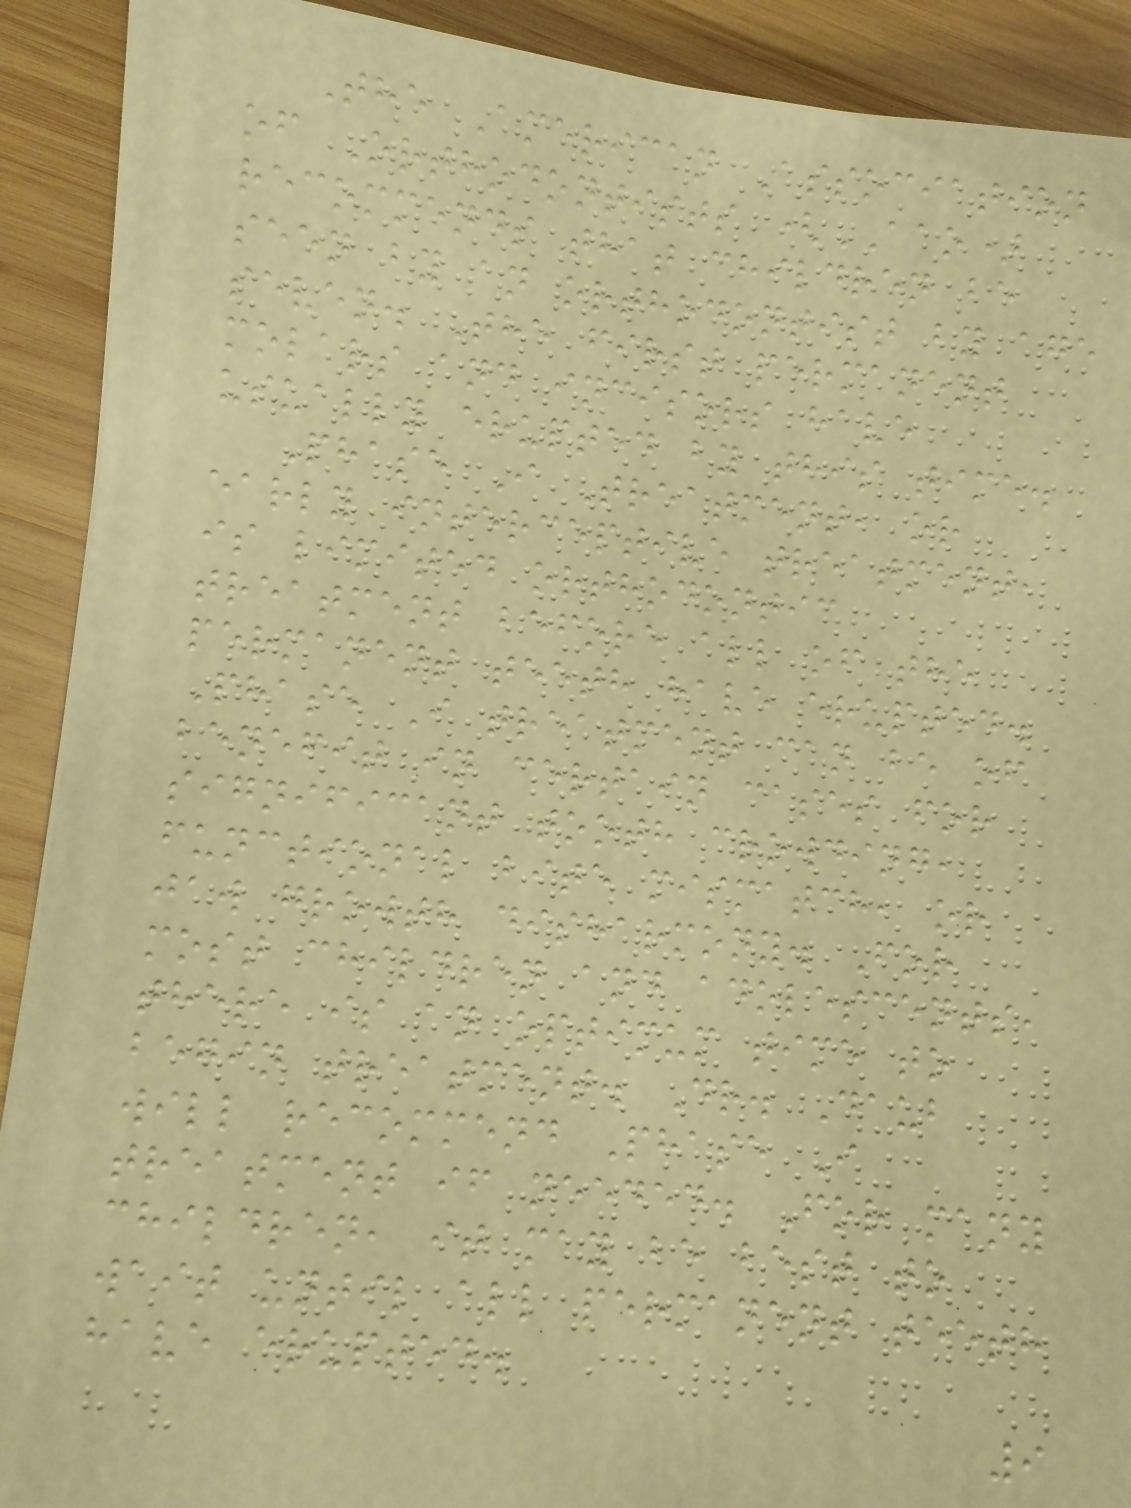The American Association
of Orthodontists (AAO)
recommends that children be
seen by an orthodontist by age
seven. The first permanent
molars and incisors have
usually erupted by this time.
Phase I Treatment, or
early interceptive treatment,
is limited orthodontic
treatment before all of the
permanent teeth have erupted.
Phase I treatment can be of
benefit in certain cases for
significant tooth crowding,
functional bite mismatch, or
jaw growth disharmony. For
most children and adolescents,
there is an optimum time to
begin treatment. Dr. Daub
will recommend Phase I
treatment if needed. For many
children, it may be best to
wait until all permanent teeth
have erupted.
9
